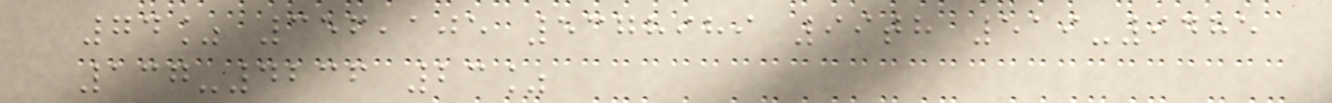74% 356,105 5378989 99th 519-9485
137-4236 23%
